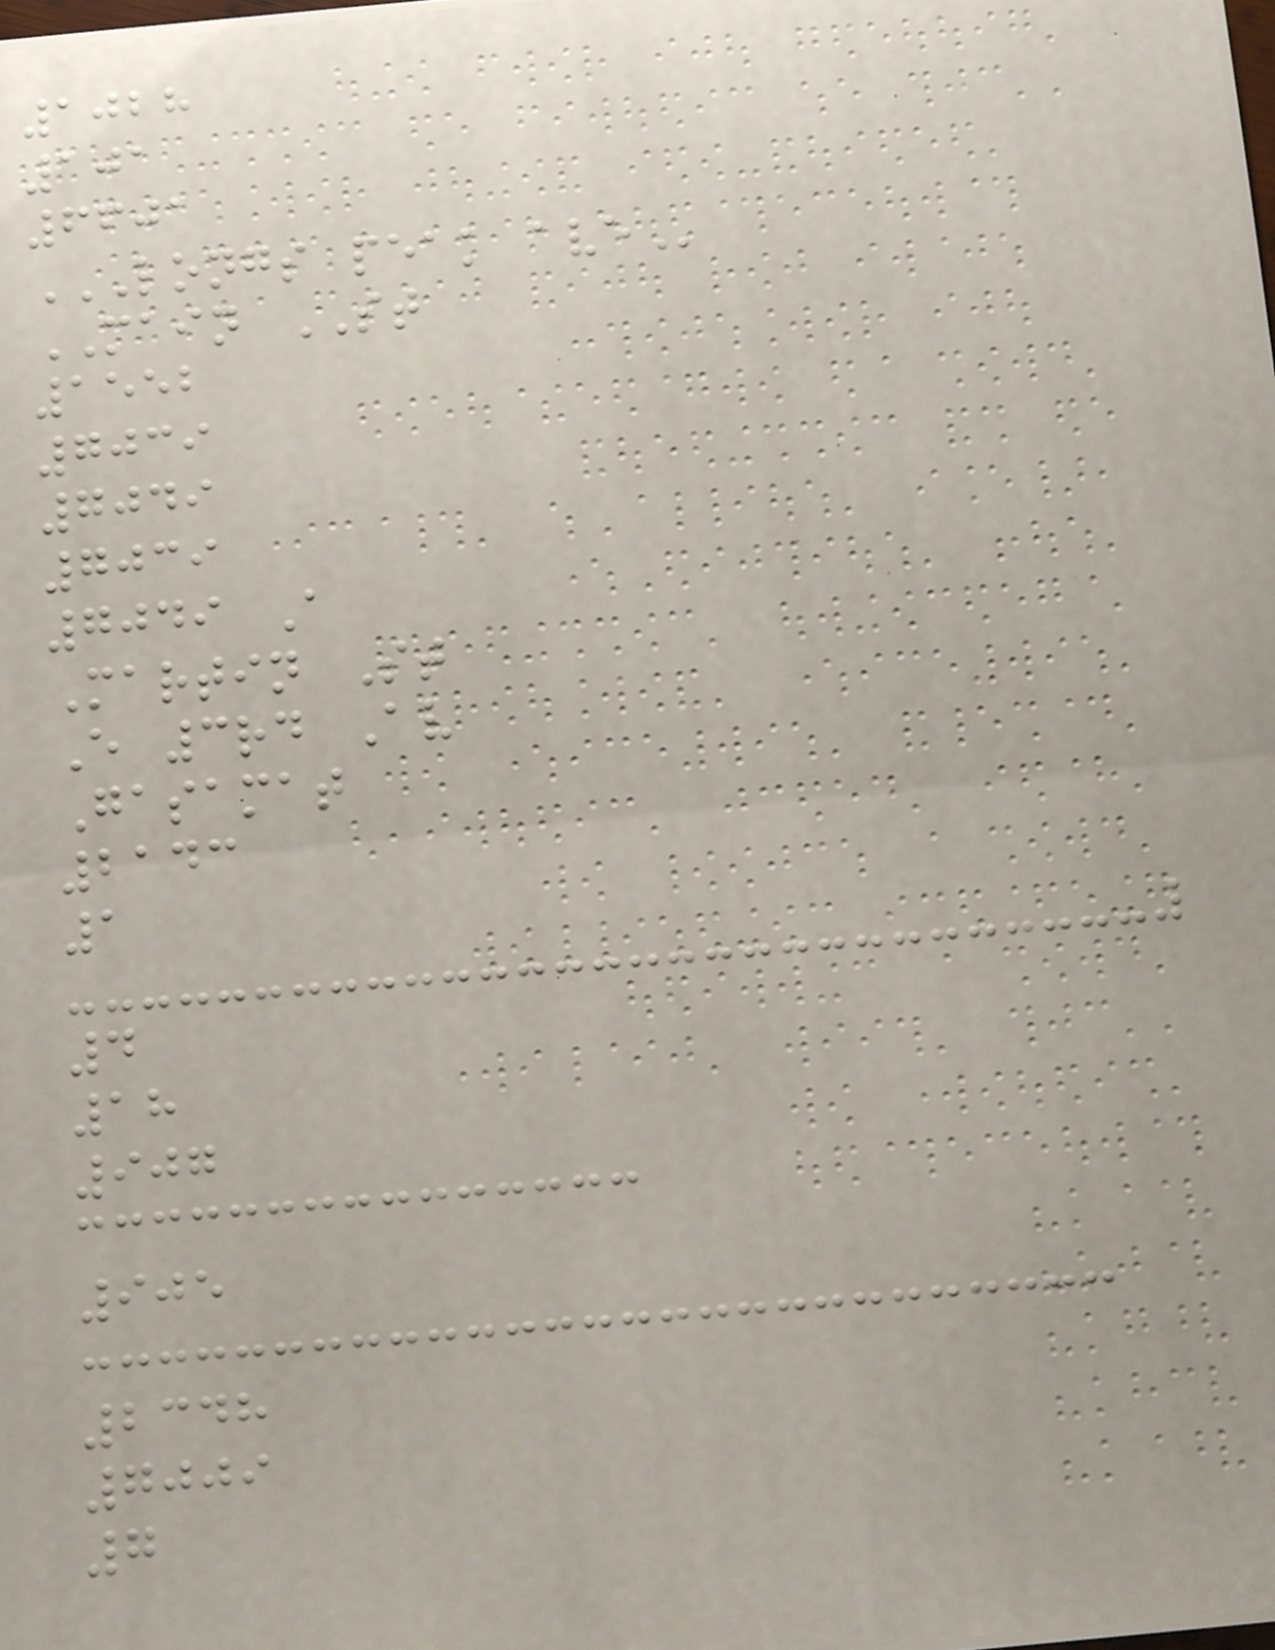1028
101
6601
LONGS PEAK AVE
MAIN ST
1552
7039
7049
7039
7049 A
Martin St
E 3rd Av
Gasamat
2143
1
4
18
907
905
2348
7009
7
